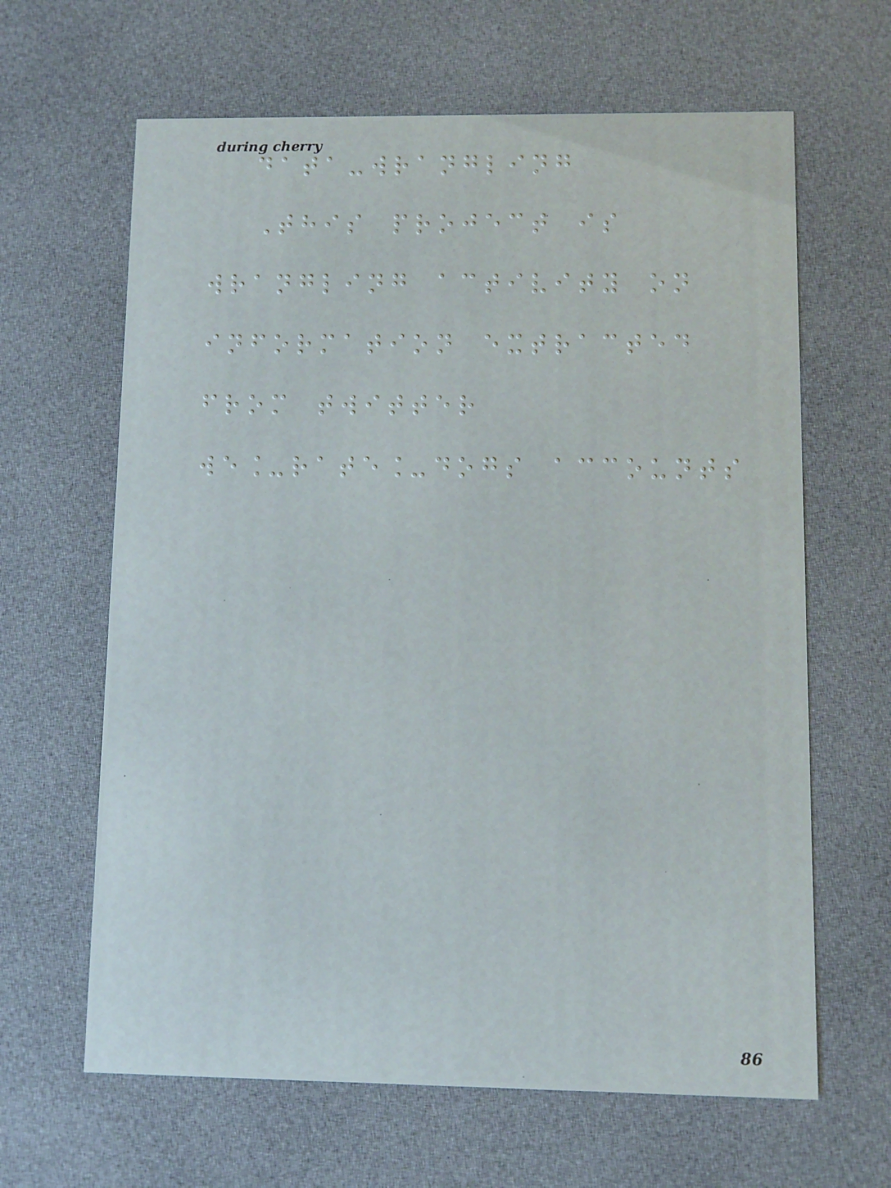data-wrangling
This project is
wrangling activity on
information extracted
from twitter
we_rate_dogs accounts
